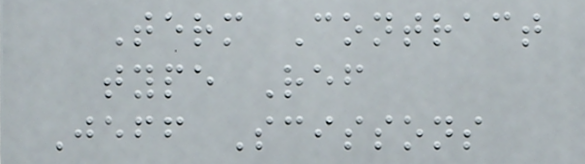Term Contract
type Ref
Jeff Scissons
